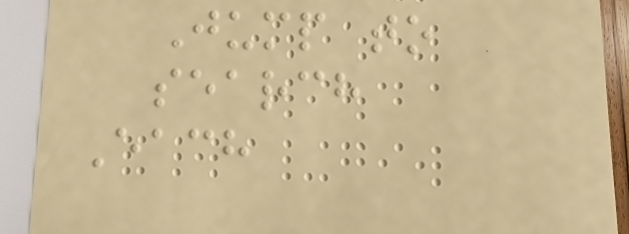Jump to
search
Each
